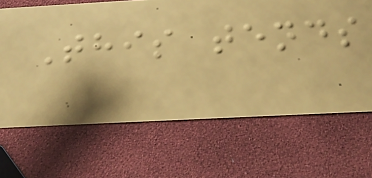This tends
